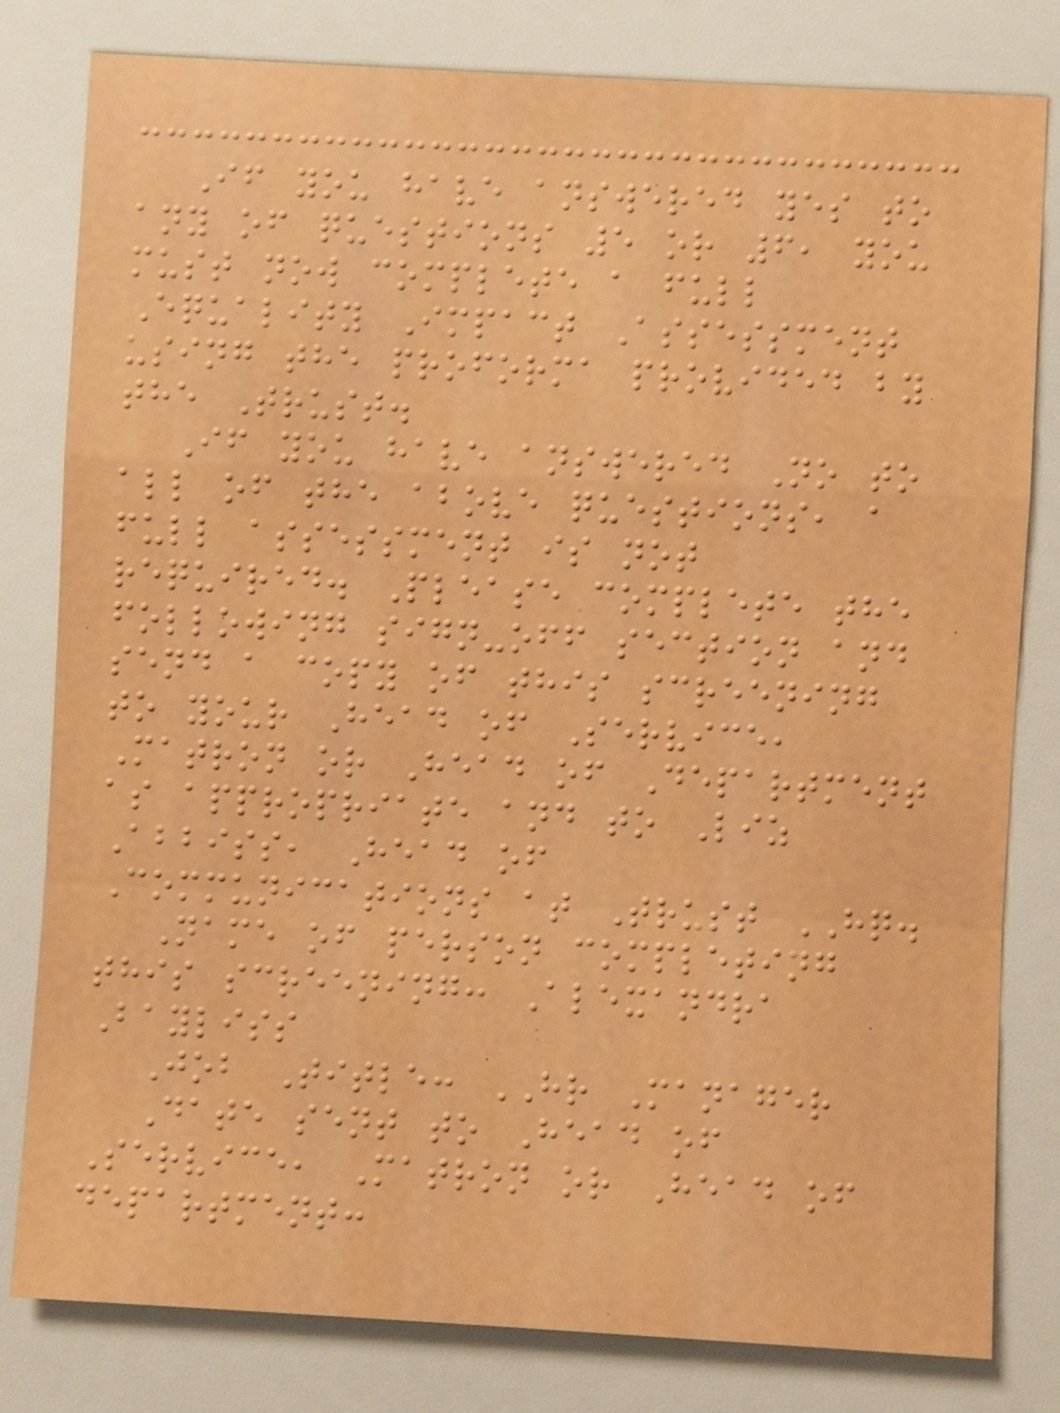If you have answered yes to
any of questions 5 or 6, you
must now complete a full
Equality Impact Assessment
using the proforma provided by
the Trust.
If you have answered No to
all of the above questions, a
full assessment is not
required. Please complete the
following sign-off section and
send a copy of this screening
to your Head of Service,
Matron or Head of Department
as appropriate and to Liz
Abbiss, Head of
Communications at Trust HQ.
Name of person completing
this screening: Alexandra
Bayliss
Job Title: HR Manager
Date sent to Head of
Service, Matron or Head of
department:
